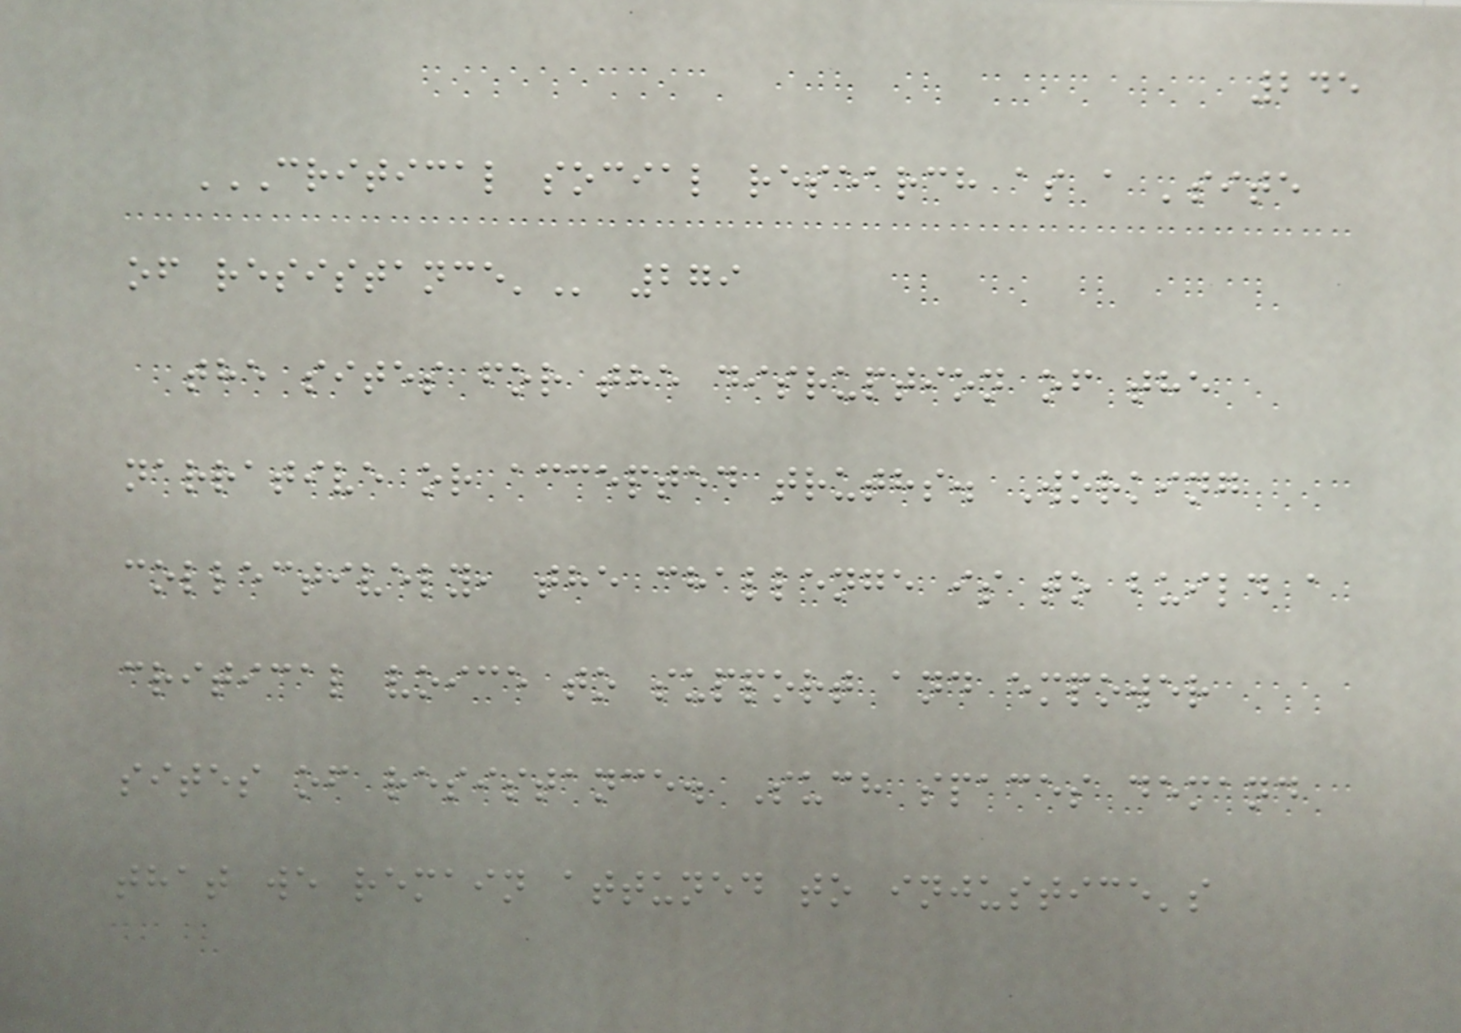245
CRITICAL SOCIAL RESEARCH AS A 'SITE
OF RESISTANCE' 279
the sites for the disruption of the
narrative or accepted truths. Working
collectively, the challenge is to build a
critical voice to support and empower
sites of resistance. Such spaces demand
that we remain attuned to injustice's
